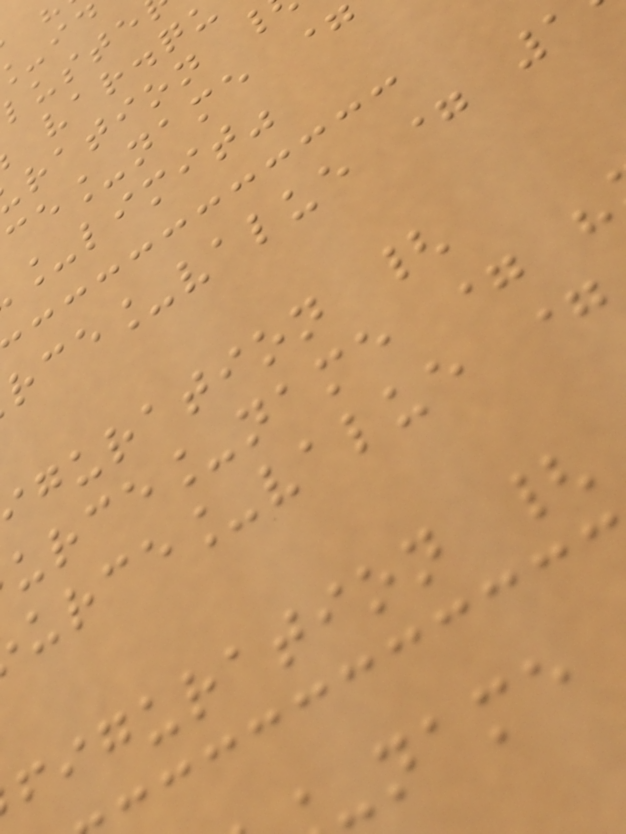ration
ce_name
_limit"
rce_value = 1
guration {
urce_name =
urce_value =
figuration {
